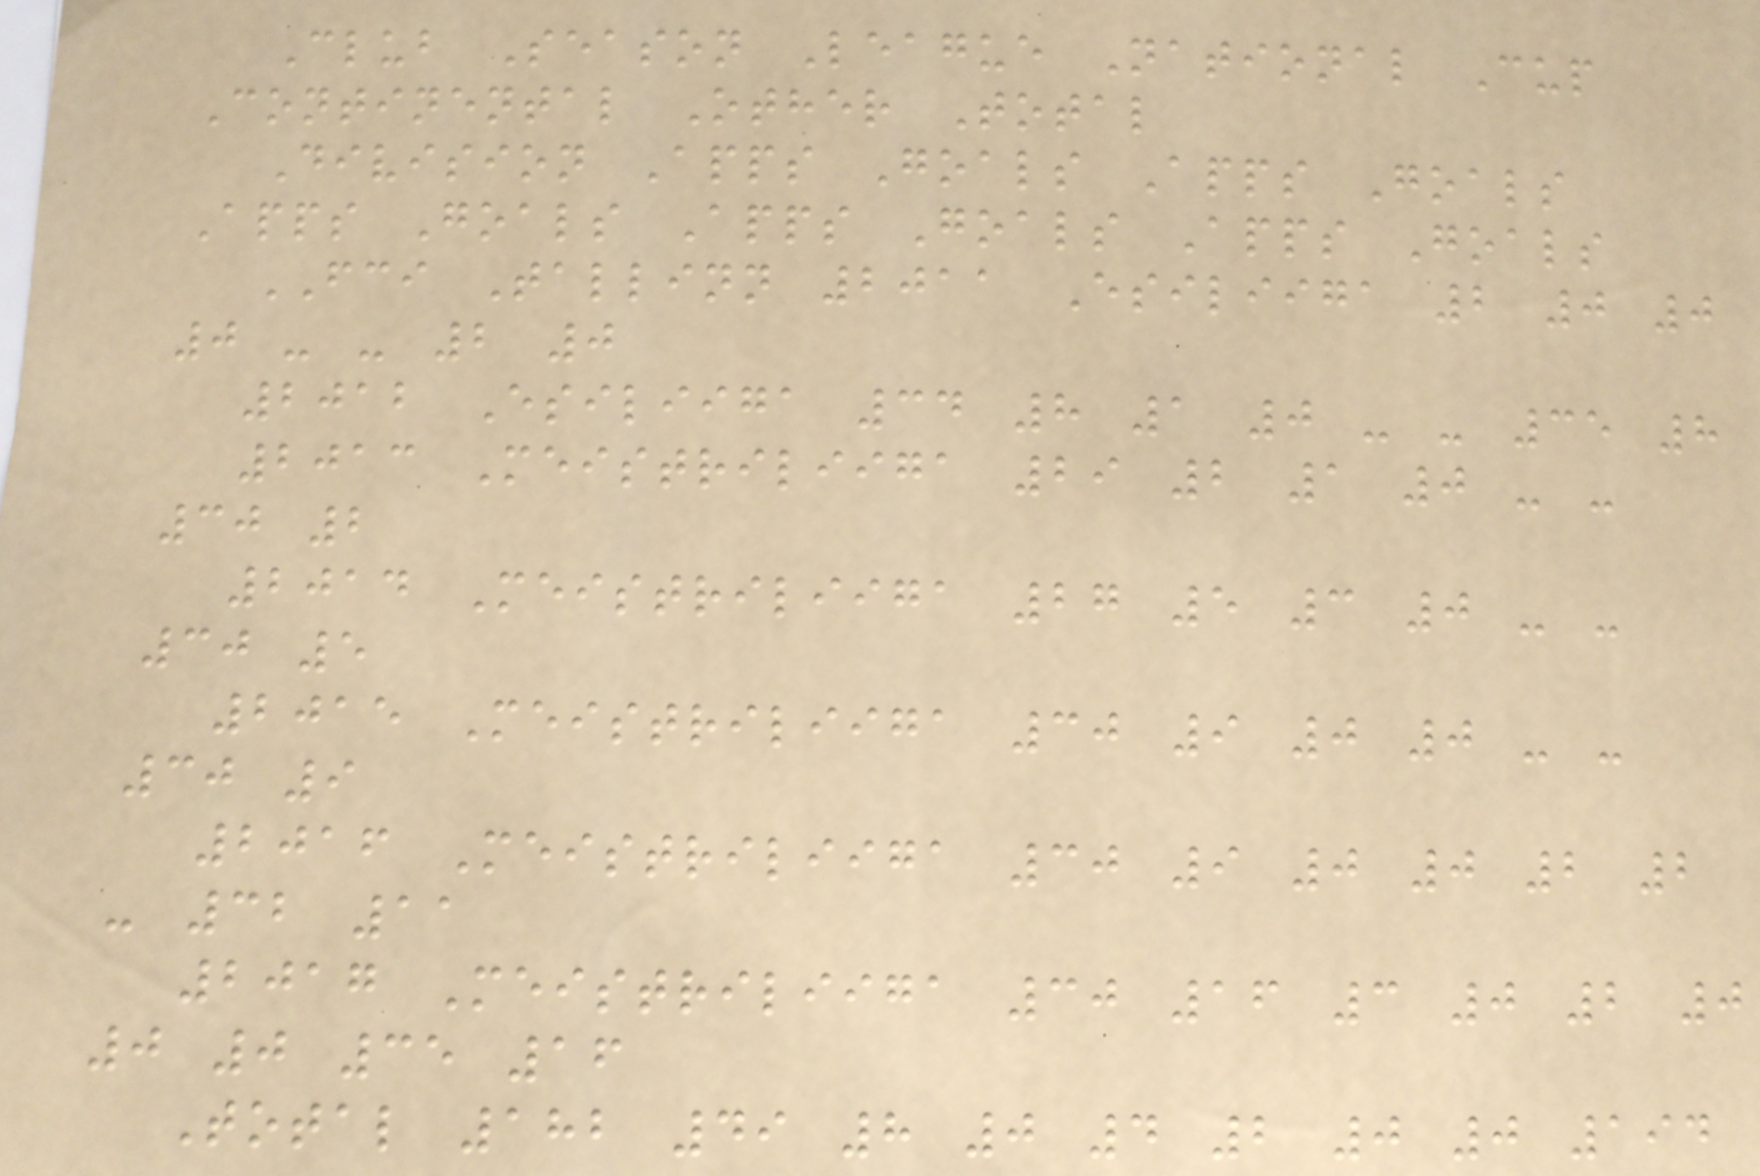Club Season League National Cup
Continental Other Total
Division Apps Goals Apps Goals
Apps Goals Apps Goals Apps Goals
FCI Tallinn 2011 Esiliiga 2 0 0
0 - - 2 0
2012 Esiliiga 34 8 1 0 - - 35 8
2013 Meistriliiga 29 2 1 0 - -
30 2
2014 Meistriliiga 27 5 3 0 - -
30 5
2015 Meistriliiga 30 9 0 0 - -
30 9
2016 Meistriliiga 30 9 0 0 2 2
- 32 11
2017 Meistriliiga 30 16 3 0 2 0
0 0 35 16
Total 182 49 8 0 4 2 0 0 194
